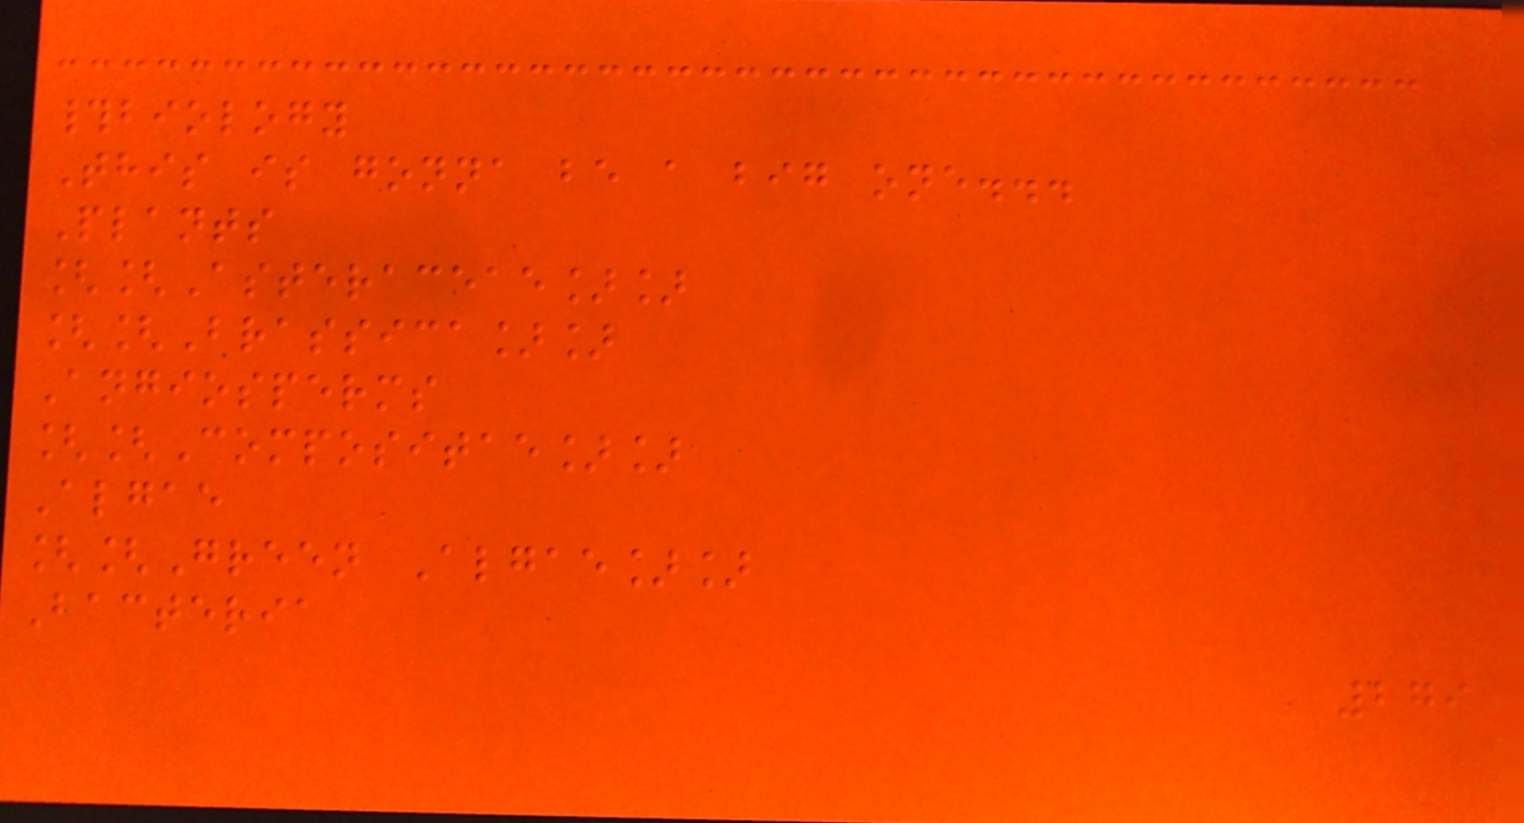#biology
This is gonna be a big one...
Plants
[[Asteraceae]]
[[Brassica]]
Angiosperms
[[Compositae]]
Algae
[[Green Algae]]
Bacteria
279
